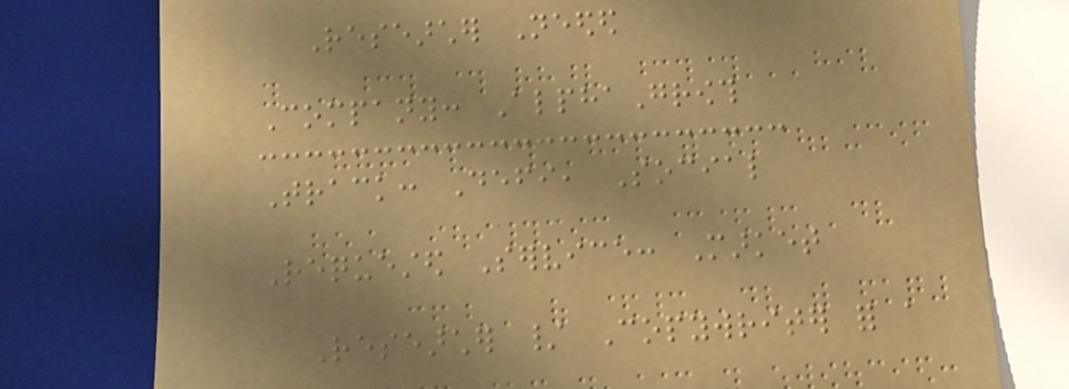Researcher Needed
Company: AlphaGrowth
Track: Defi, Social
Requested Service: Market
Researcher / Copywriter for a
